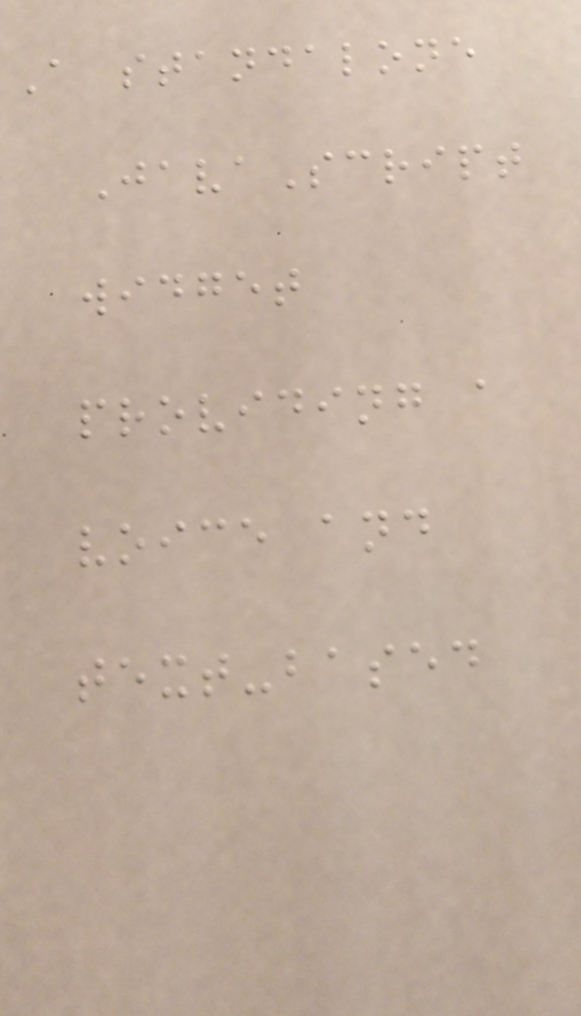A standalone
JavaScript
widget
providing a
voice and
text-based
